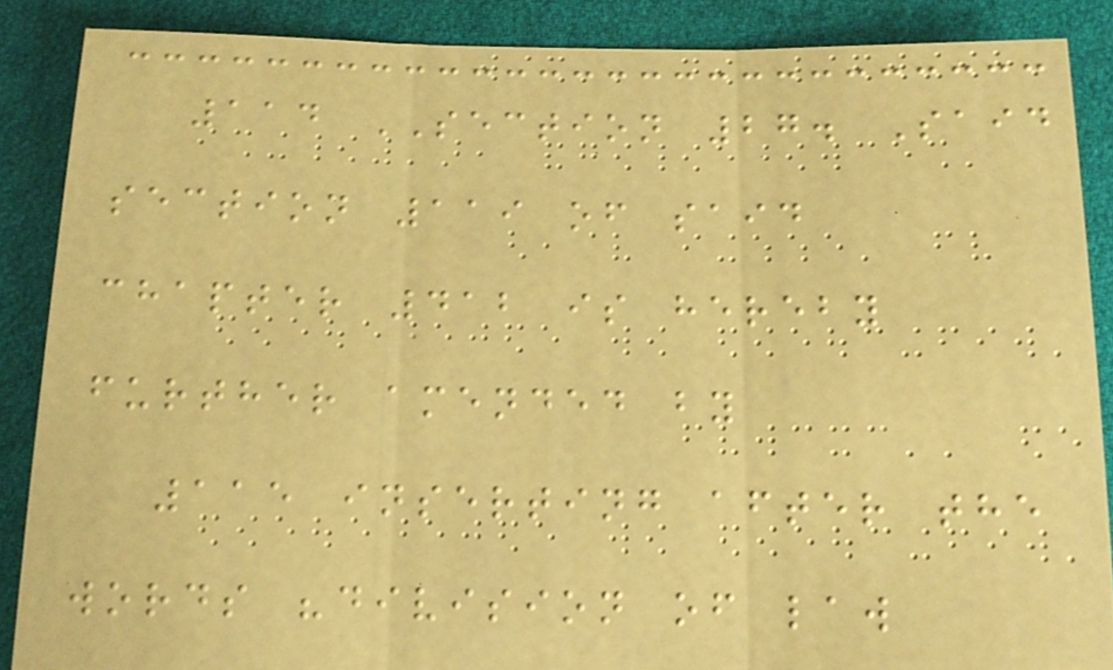114 SECTION 27. Said
section 119 of said
chapter 412 is hereby
further amended by
115 inserting after the
words "division of law
